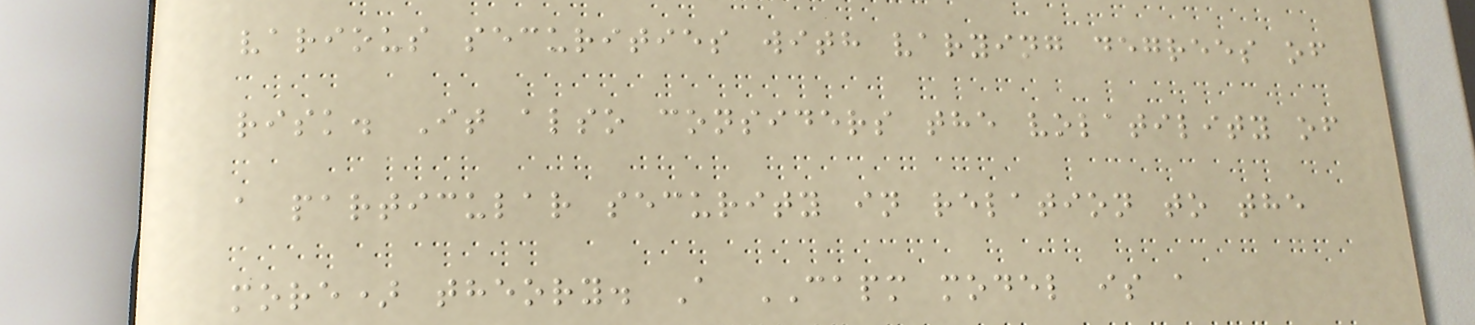various securities with varying degrees of
risk. It also considers the volatility of
a particular security in relation to the
more) theory. A CAPM model is a
